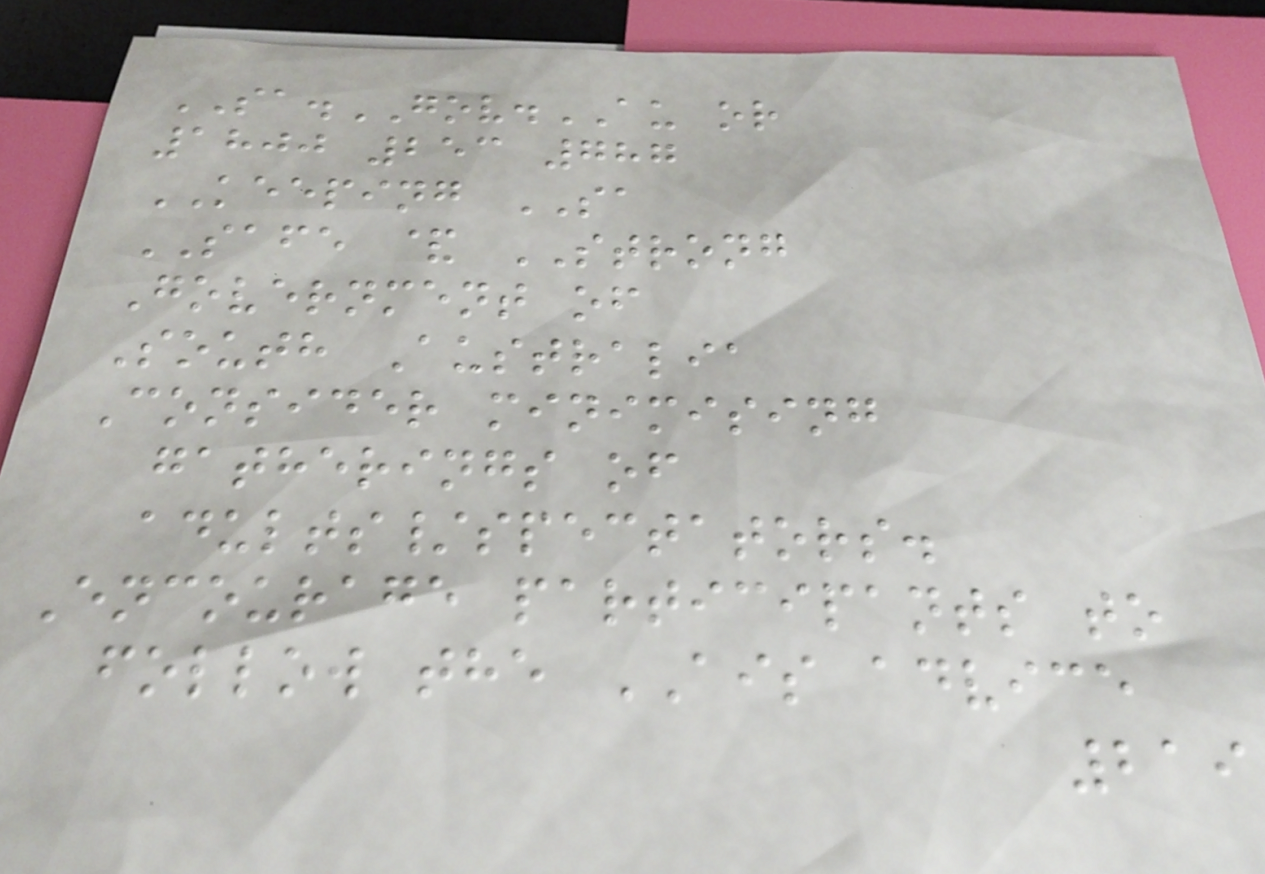SA.GOV.AU or
1800 253 787
KEEPING SA
SAFE & STRONG
Government of
South Australia
Consider minimising
gatherings of
adults/spectators.
Encourage participants to
follow the AIS advice
219
